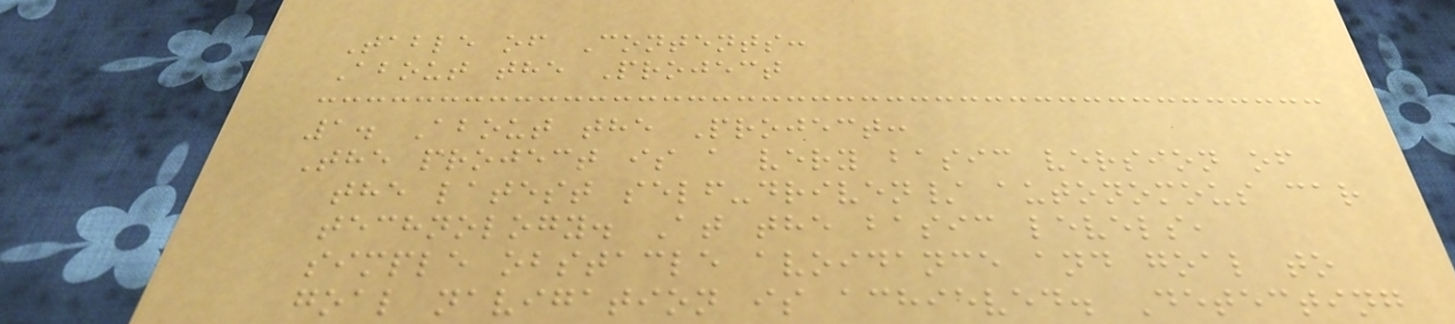Table of Contents:
About the Project
1. About the Project:
The project is a very basic version of
the latest self-driven/ autonomous car
technology. At the basic levels,
simple obstacle avoidance and goal to
goal navigation is achieved. Detecting
